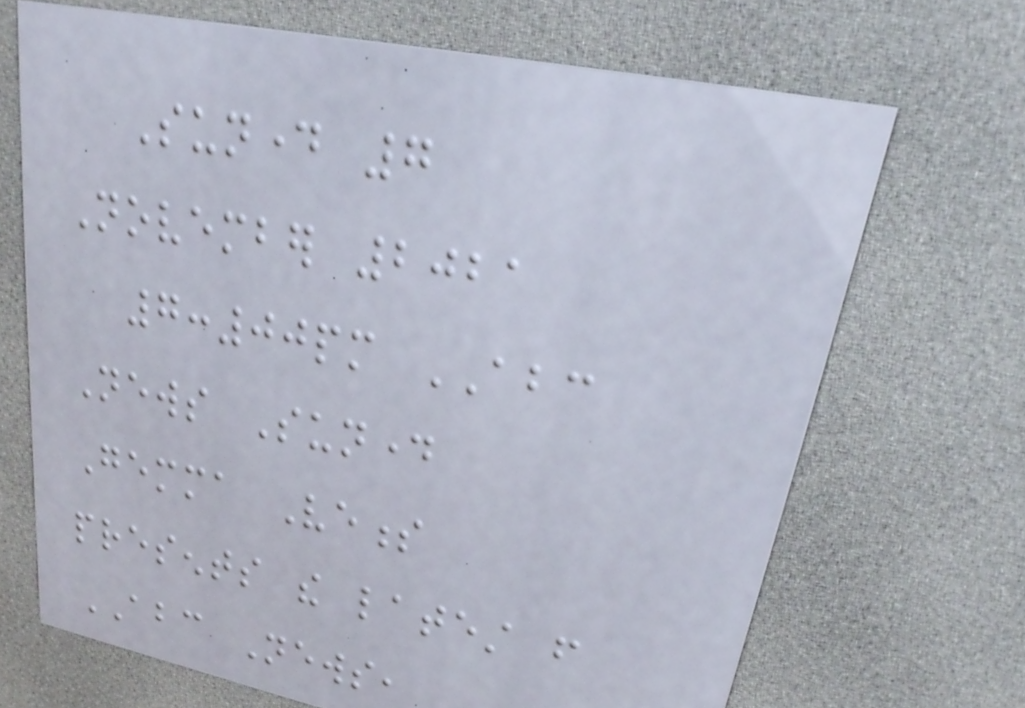Sunday 7
November 2021
7:00pm ABC
News Sunday
Gemma Veness
presents the latest from
ABC News,
